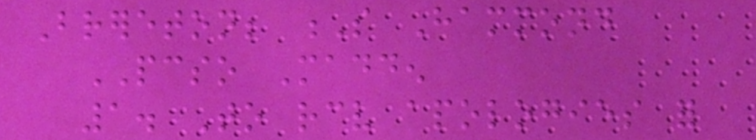Brereton; S Hammond
PCSO Madden
1. To receive apologies for
